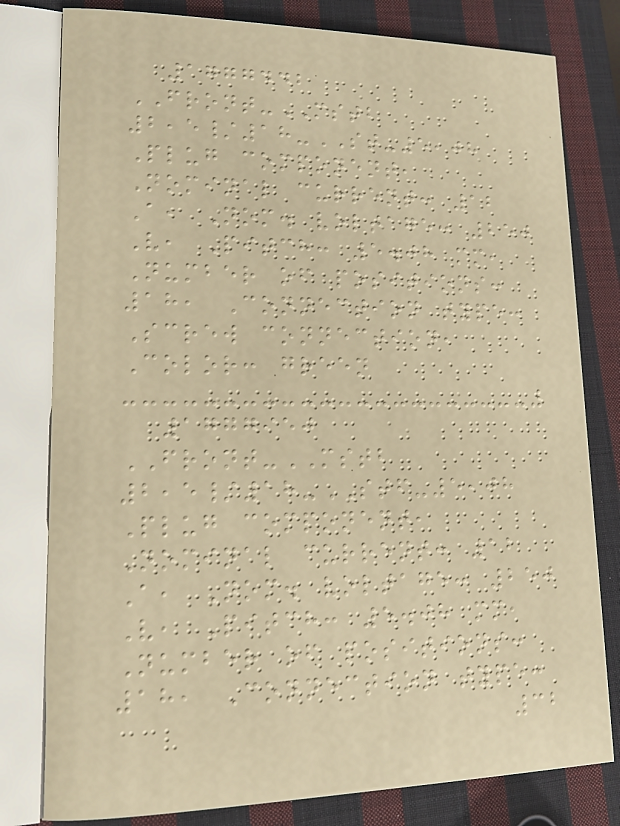1777442
FRONT-MSTB
2,5/18-ST-5,08
Plug component,
Nominal current: 12
A, Nom. voltage: 250
V, Pitch: 5.08 mm,
Number of positions:
18, Connection type:
Screw connection,
Color: green
1777950
FRONT-MSTB
2,5/18-STF-5,08
Plug component,
Nominal current: 12
A, Nom. voltage: 250
V, Pitch: 5.08 mm,
Number of positions:
18, Connection type:
32
